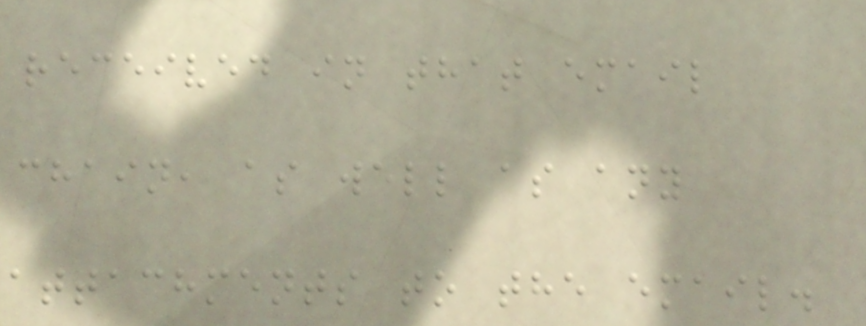received in that email
chain, as well as any
attachments to the email.
